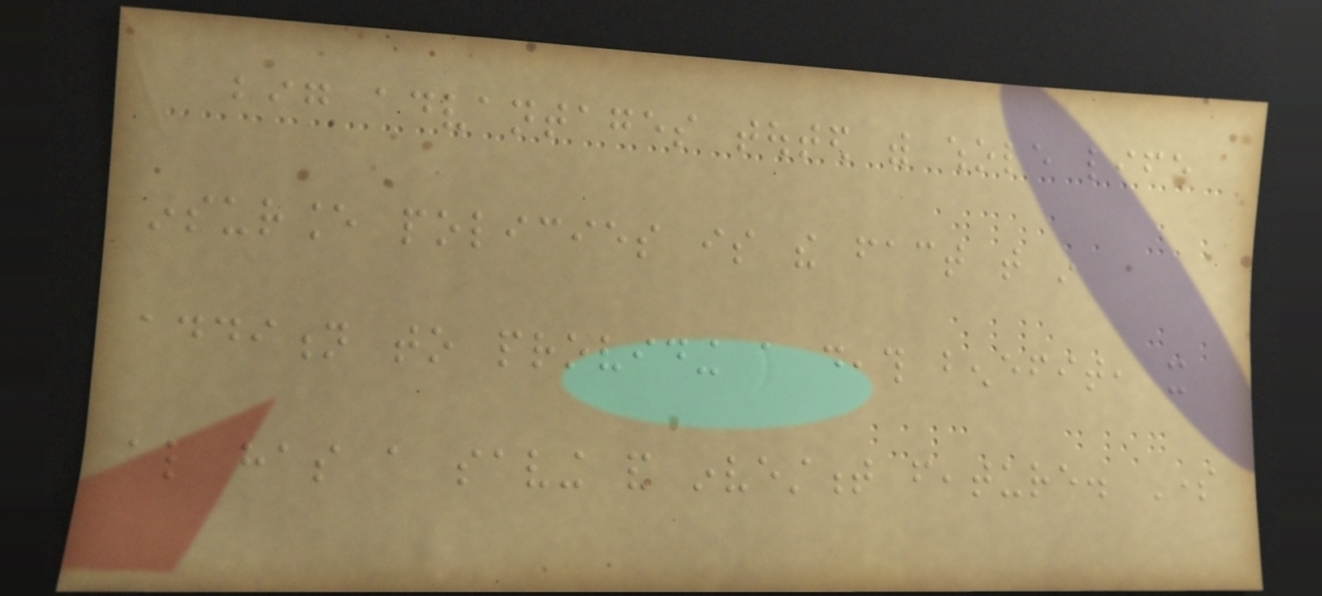big advantages touted with whole life
insurance policies is the fact that in
addition to providing a death benefit, it
also has a saving and investment feature. Some
